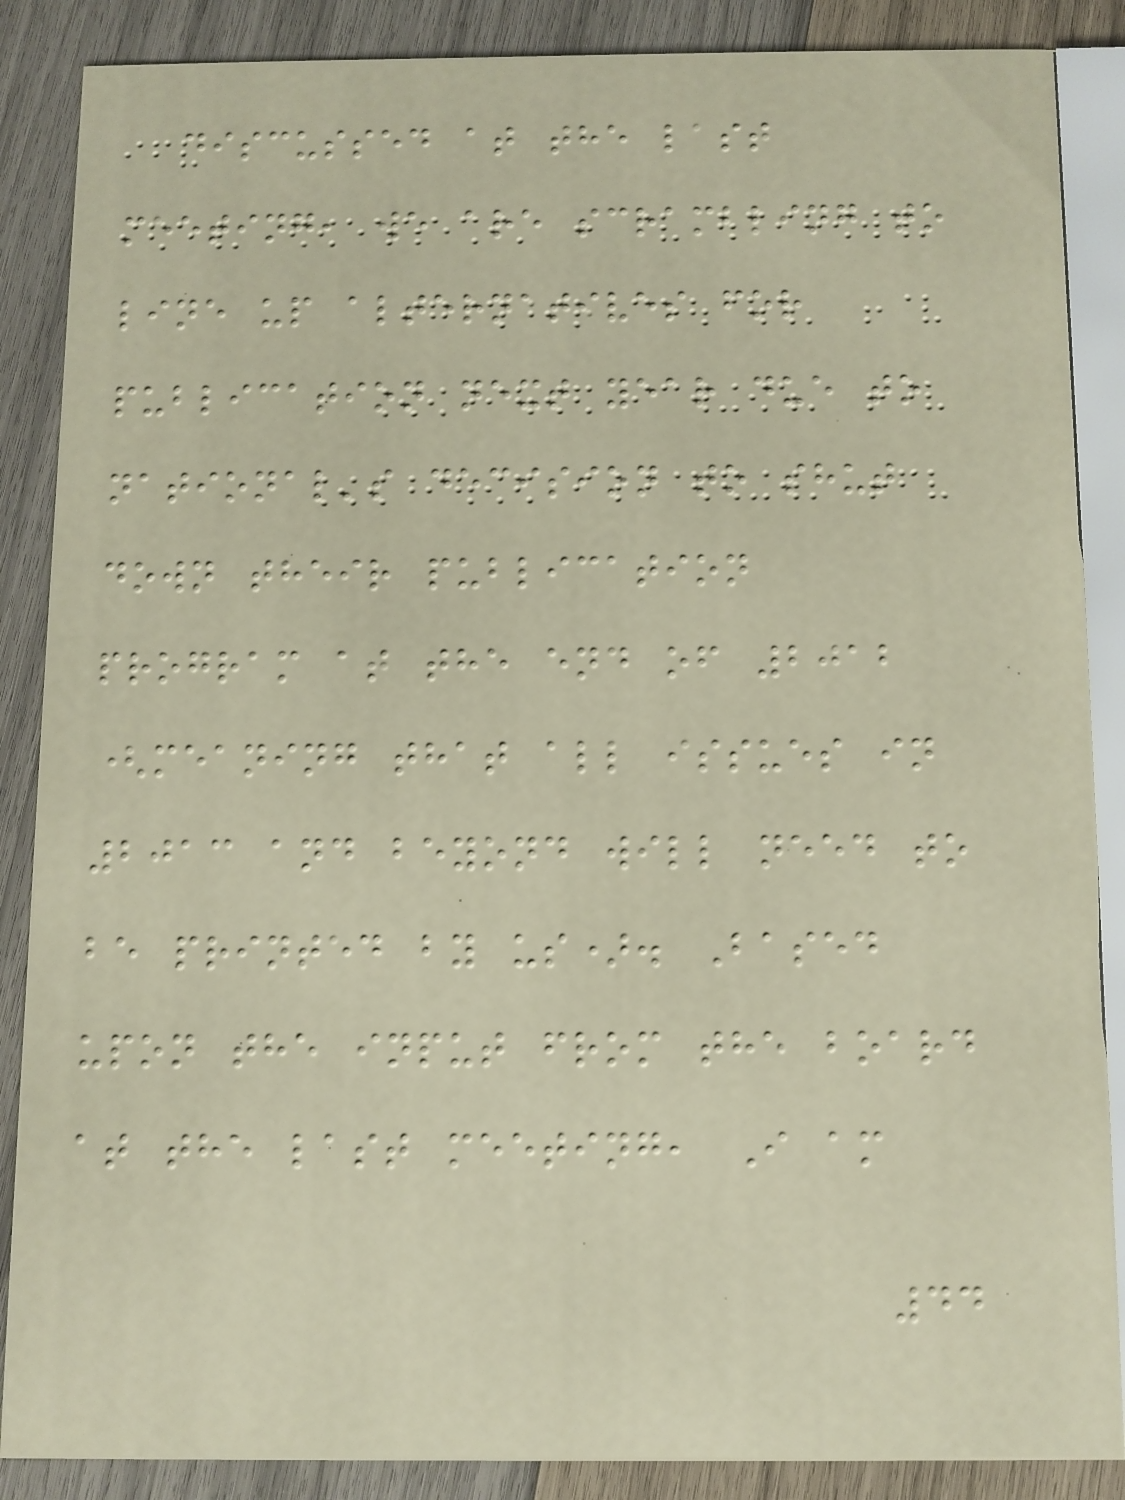discussed at the last
meeting, we are scrambling to
line up alternatives for
publication next year due to
national's decision to shut
down their publication
program at the end of 2012
(meaning that all issues in
2013 and beyond will need to
be printed by us). Based
upon the input from the board
at the last meeting, I am
44
